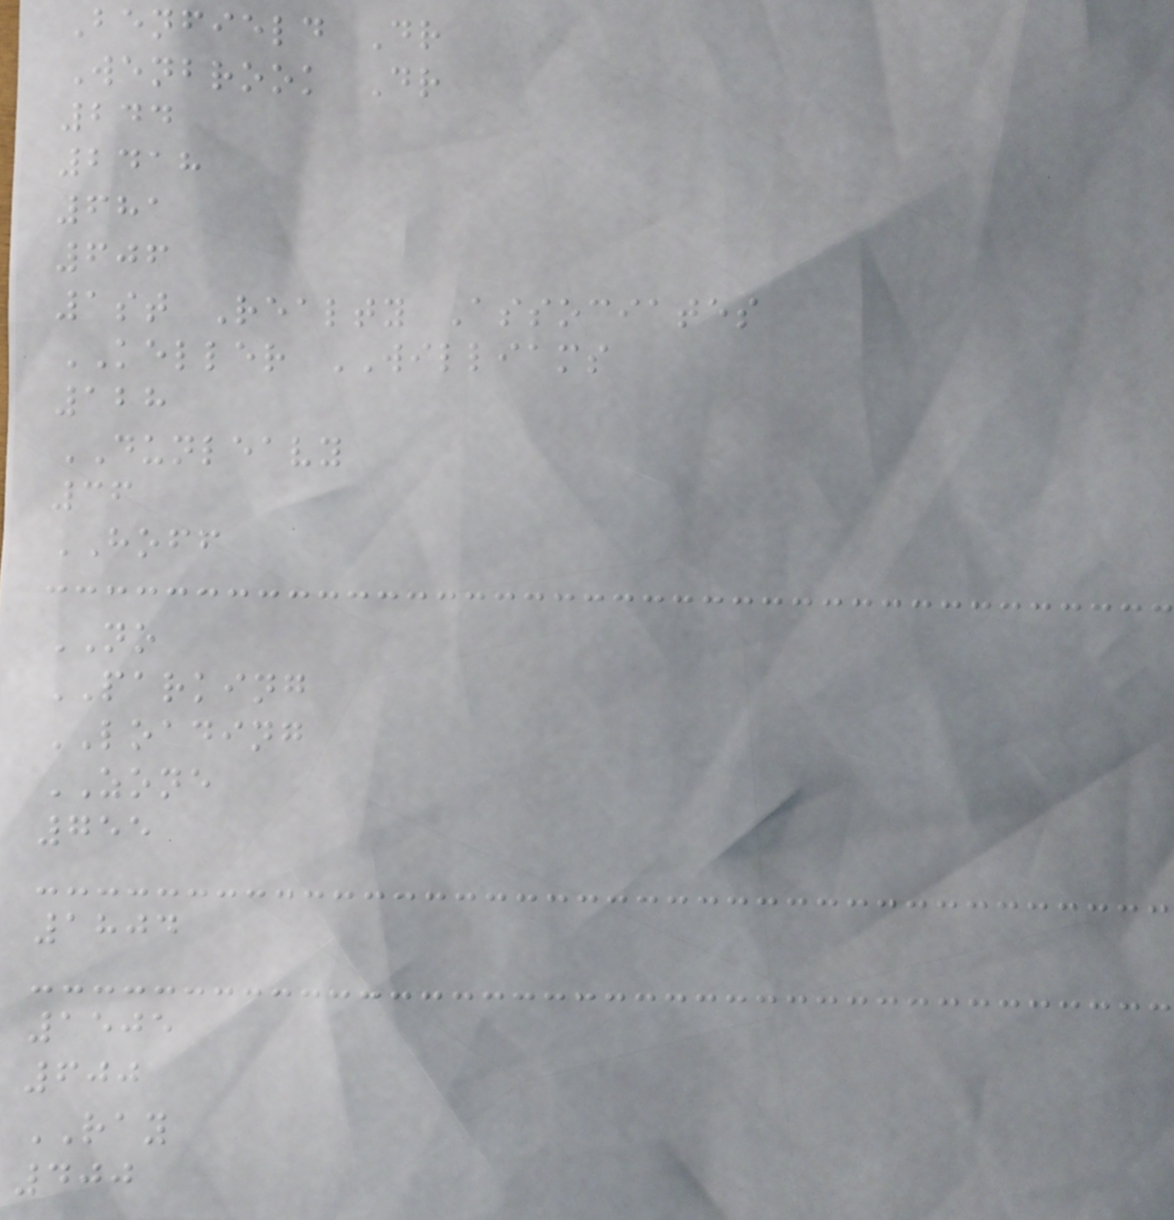Benfield Dr
Wenbrook Dr
244
2418
681
606
1st Realty Associates
KELLER WILLIAMS
128
DUNLEAVY
36
HOFF
NO
PARKING
LOADING
ZONE
755
1804
1505
600
RAY
400
